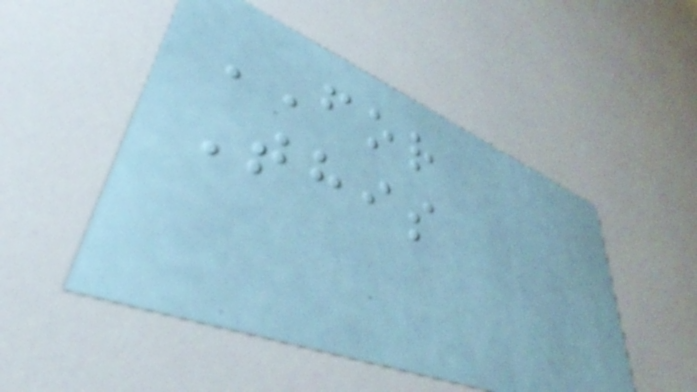FOR
This
